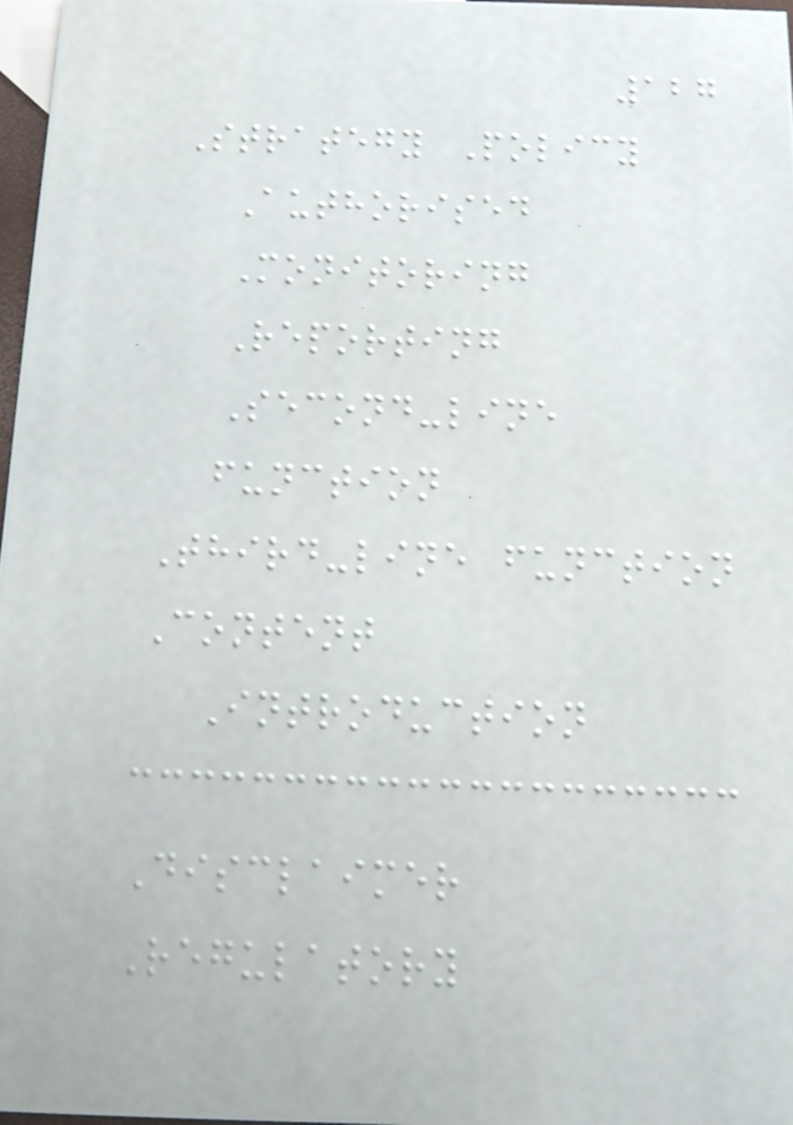127
Strategy Policy
Authorised
Monitoring
Reporting
Second-line
function
Third-line function
Content
Introduction
Disclaimer
Regulatory
